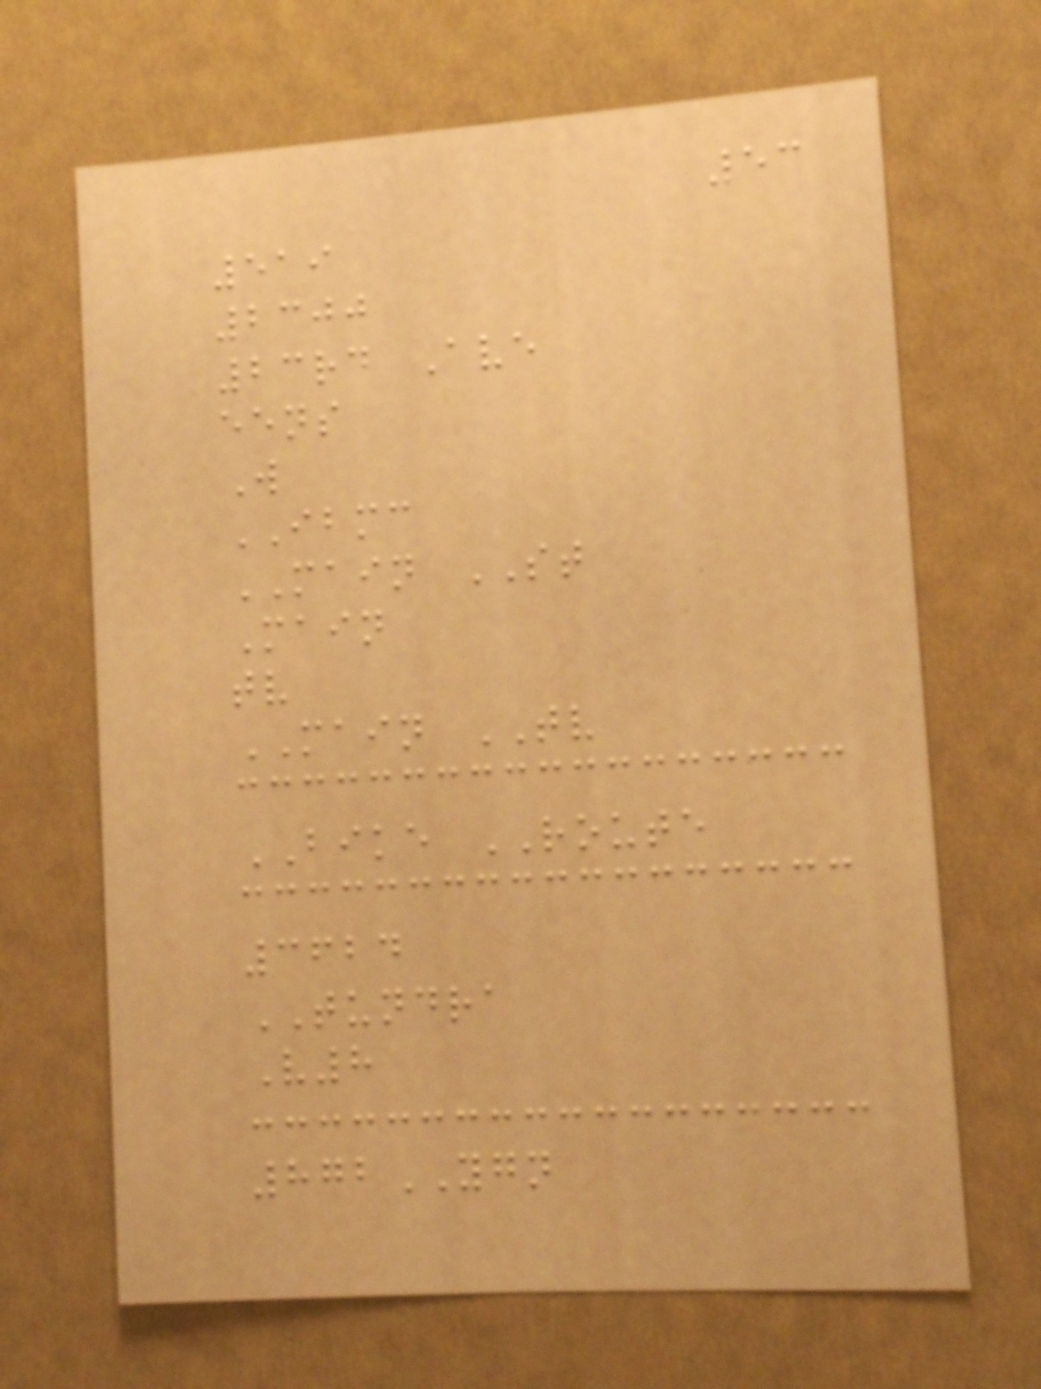53
519
2300
23rd Ave
eens
W
IBMC
MAIN ST
Main
tv
MAIN TV
BIKE ROUTE
3624
TUNDRA
V8
872YGN
